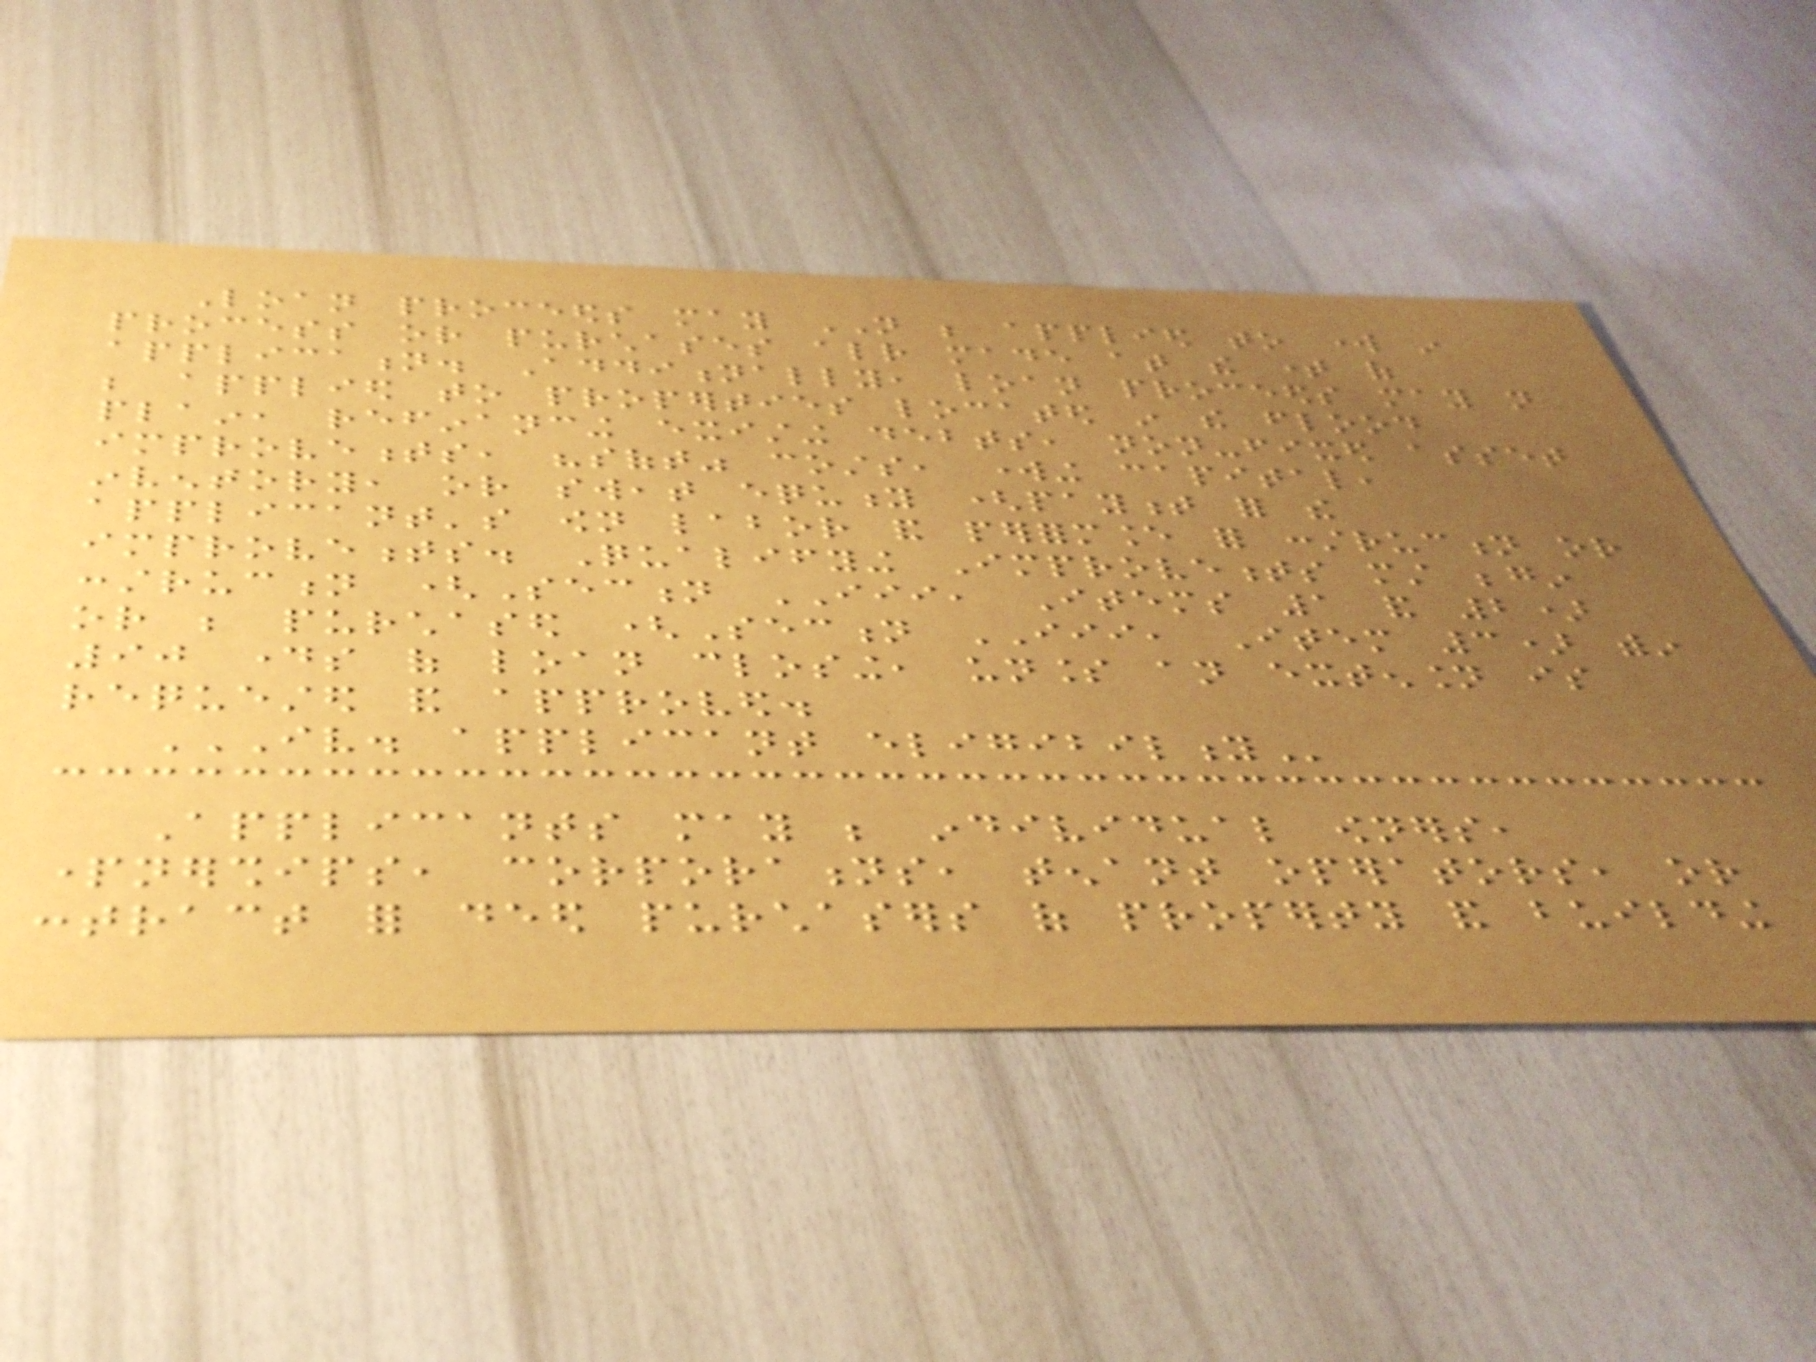Loan proceeds may NOT be applied to work in
process or purchases already made at the time of
application. Additionally, loan proceeds may not
be applied to properties located in the flood
plain, refinancing existing debts, non-fixed asset
improvements, "soft" costs, working capital,
inventory, or sweat equity (payment for the
applicant's own labor and performance for construction or
improvements. Qualifying Improvements must begin
construction (Section III, Items 1 and 2)
or be purchased (Section III, Item 3) within
90 days of loan closing, unless an extension is
requested and approved.
IV. APPLICANT ELIGIBILITY
Applicants may be individual owners,
partnerships, corporations, tenant operators, or
contract for deed purchasers of property and building
